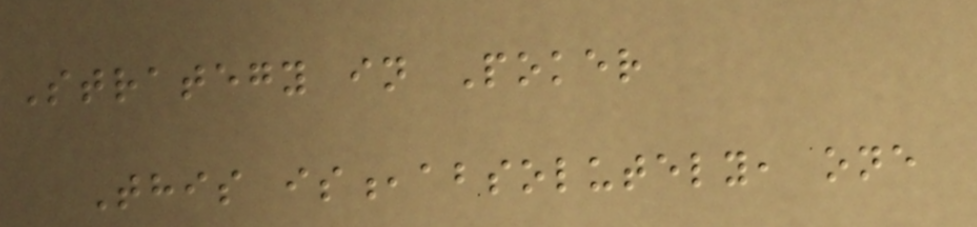Strategy in Poker
This is,absolutely, one
